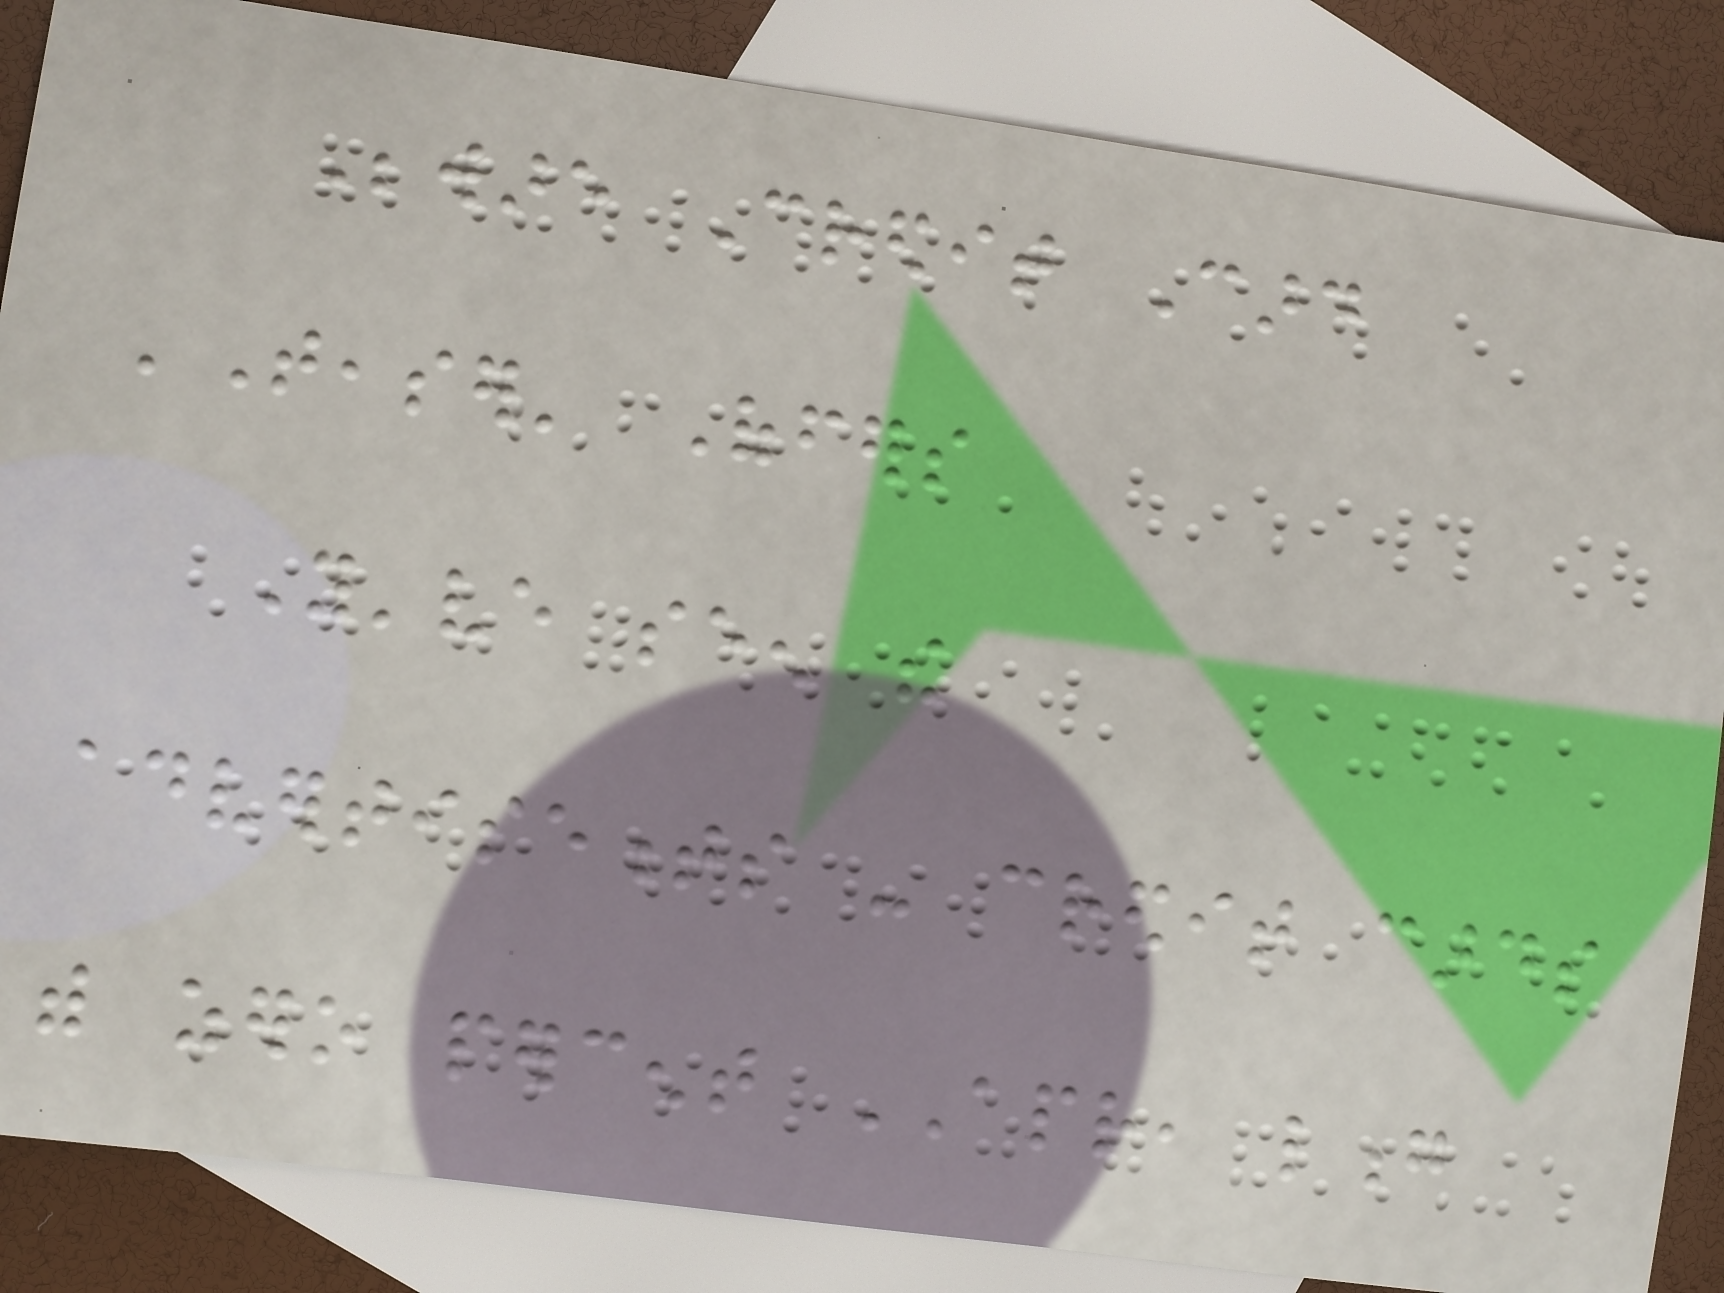Beware Credit Card
'Teaser' Offers
You've seen the
advertisements - credit cards
with zero percent APR, long
